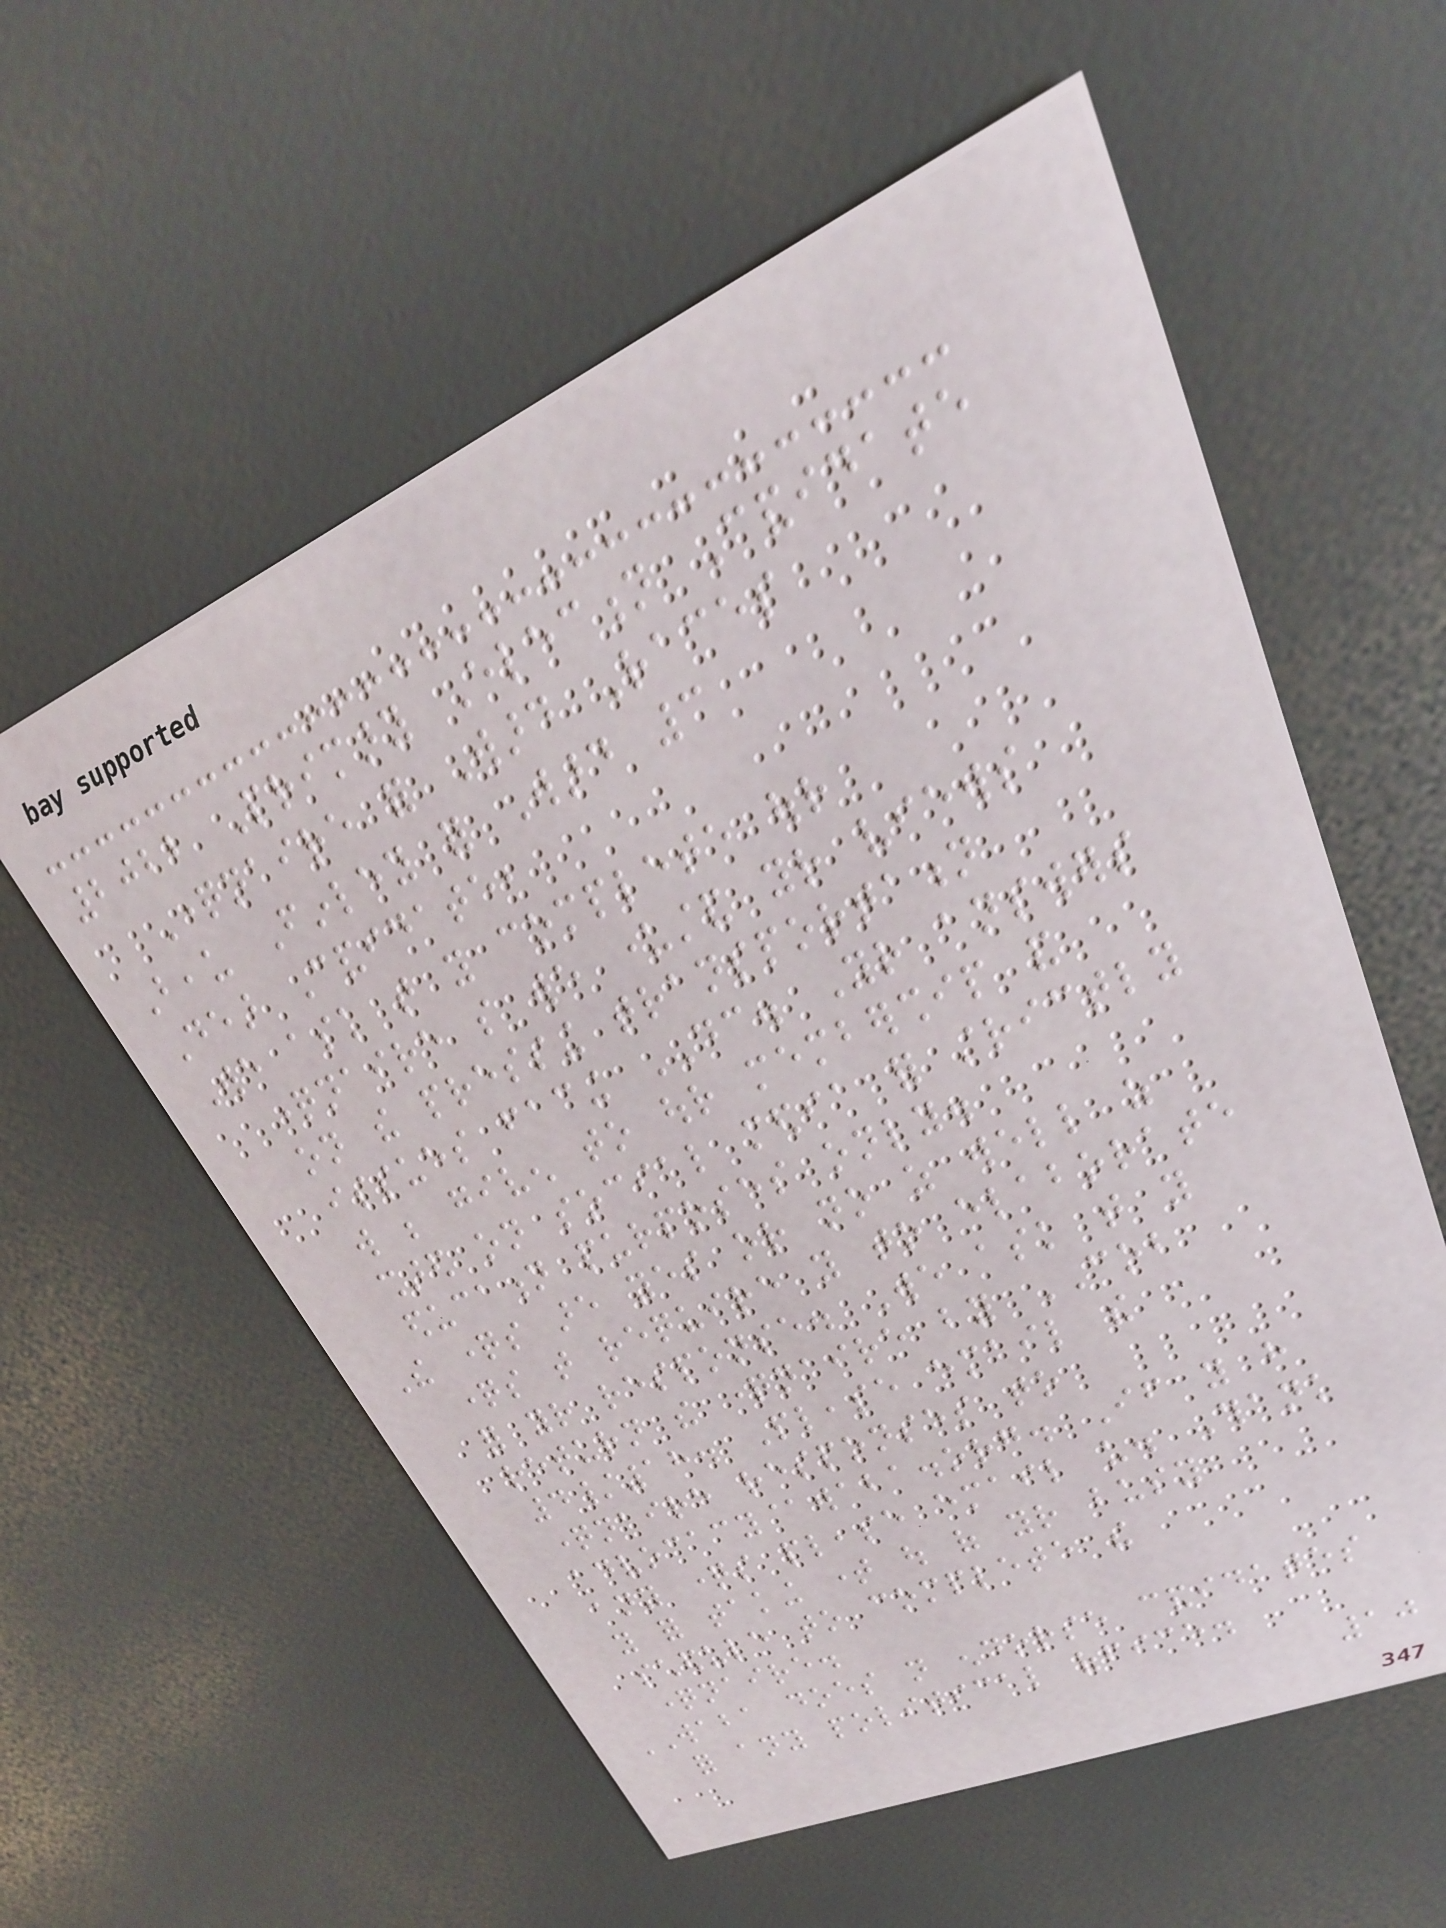2022 Primary Election Candidate
Questionnaire for Ward Races
Beau Finley for Ward 3
Dear Candidate,
We ask that you complete our
questionnaire so we understand your views
on the pressing transportation
issues facing DC. Your answers
will be given to our membership and
shared on social media for strictly
education purposes only.
The questions are yes or no as well as
questions that require you to elaborate
for your response. We ask that you
return the questionnaire by COB
4/18. Please email the
questionnaire responses to
advocacy@waba.org. If you have
any questions please email us. Thank
you for taking time out of your busy
schedule to complete the
questionnaire.
WABA does not endorse candidates
for any political office.
10
